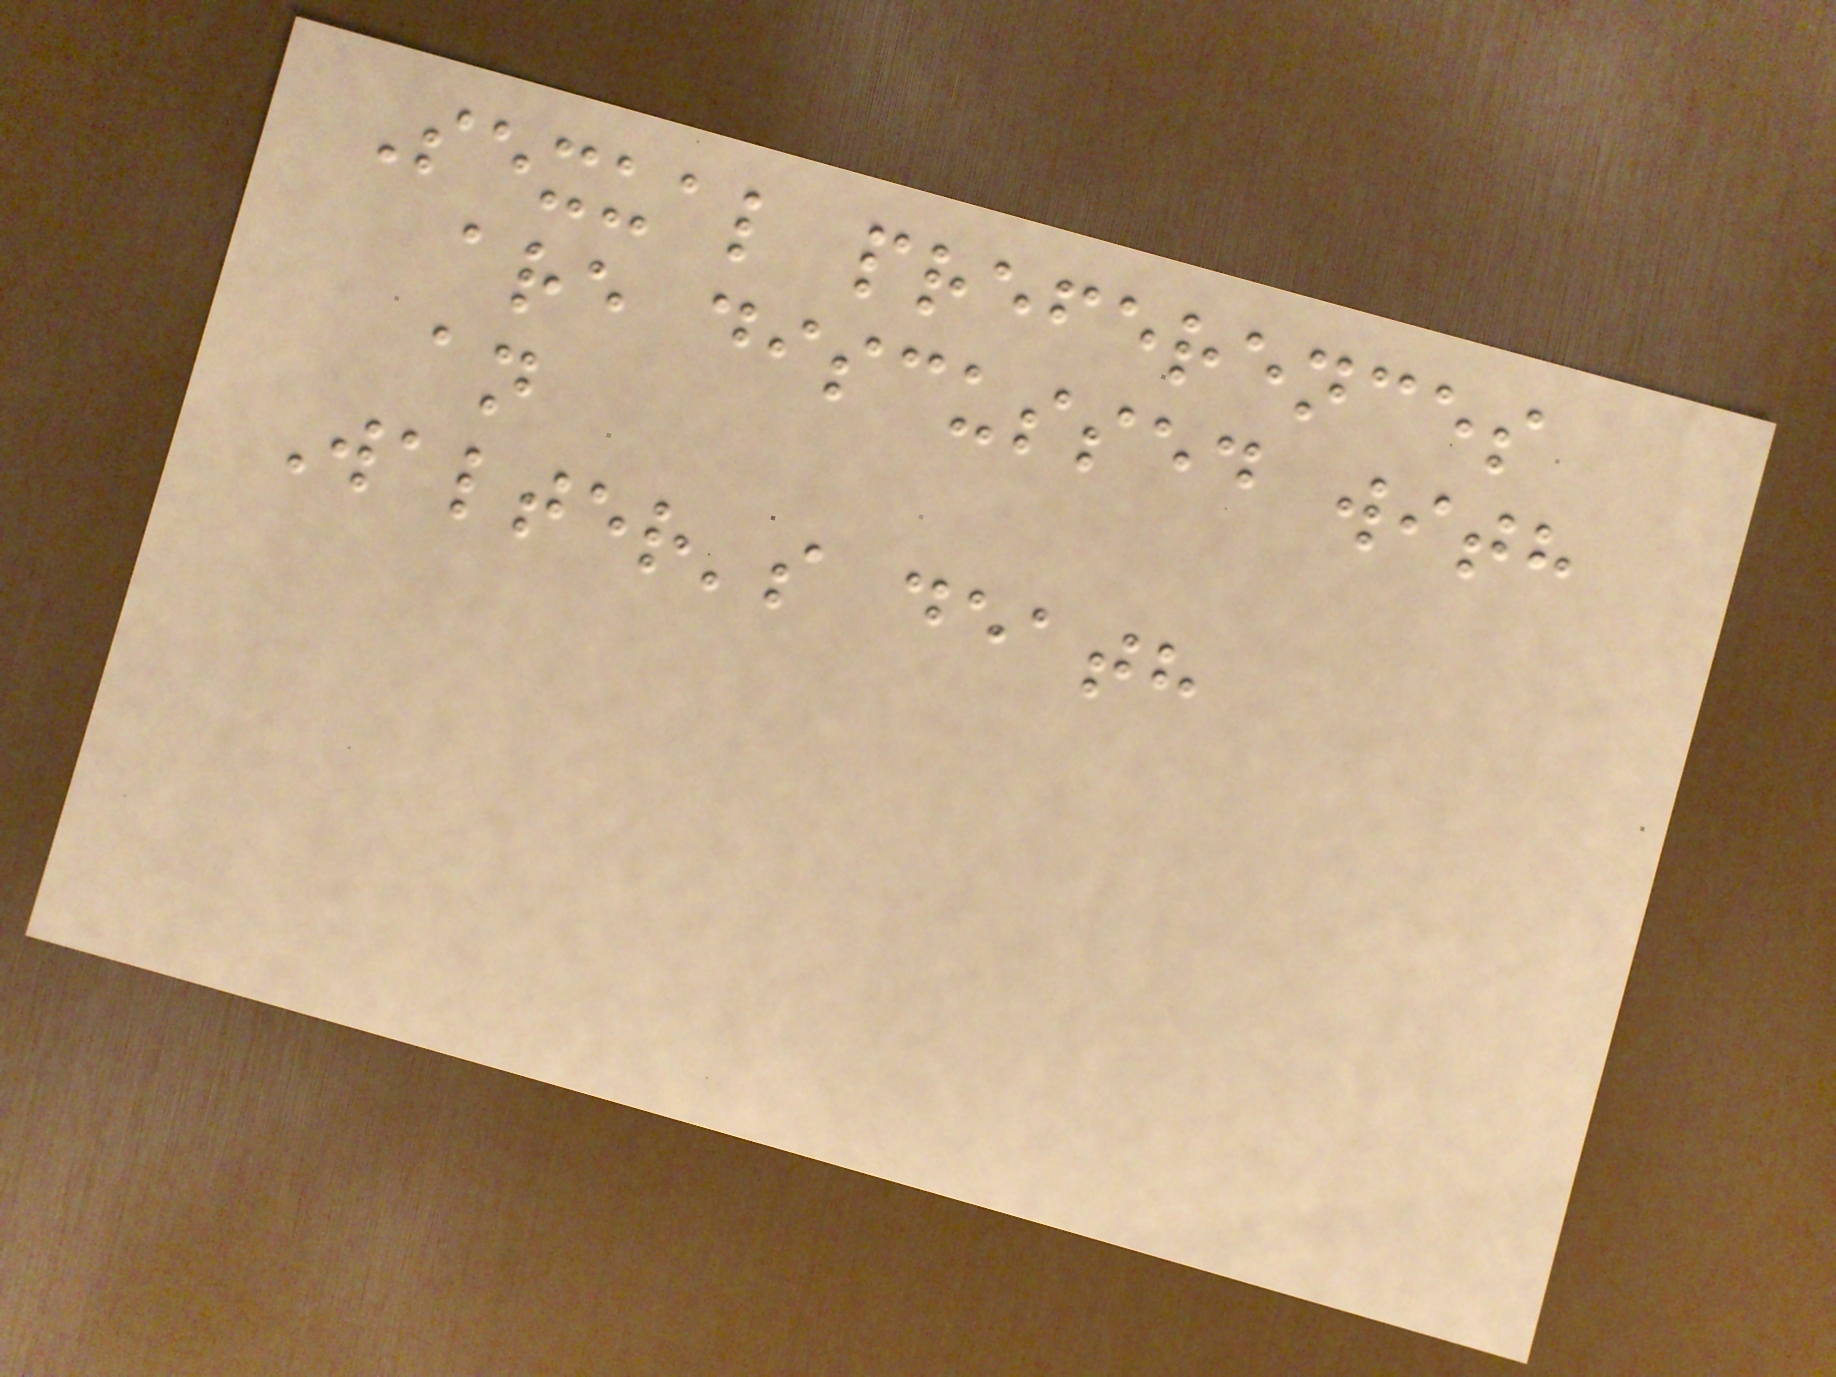Sexual preferences
are discussed with
an
Walter's death
